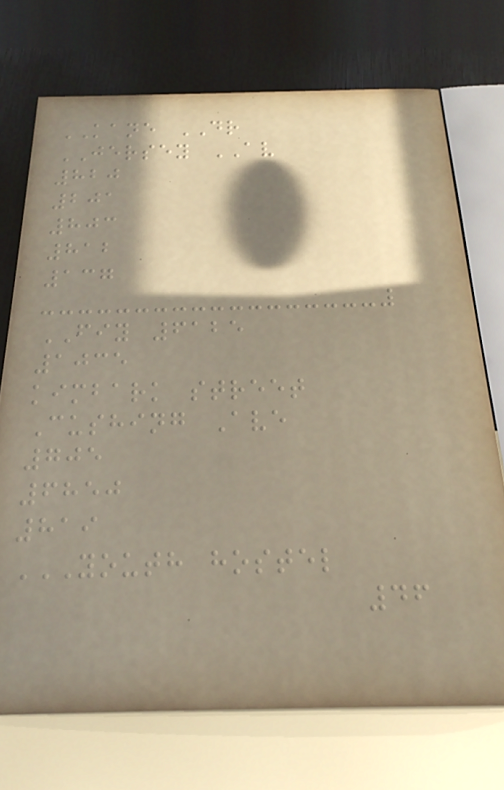KANE DR
JERSEY AV
820
201
803
812
137
FIY 6125
1035
kimbark street
Cushing Ave
705
6850
819
YOUTH HOSTEL
46
